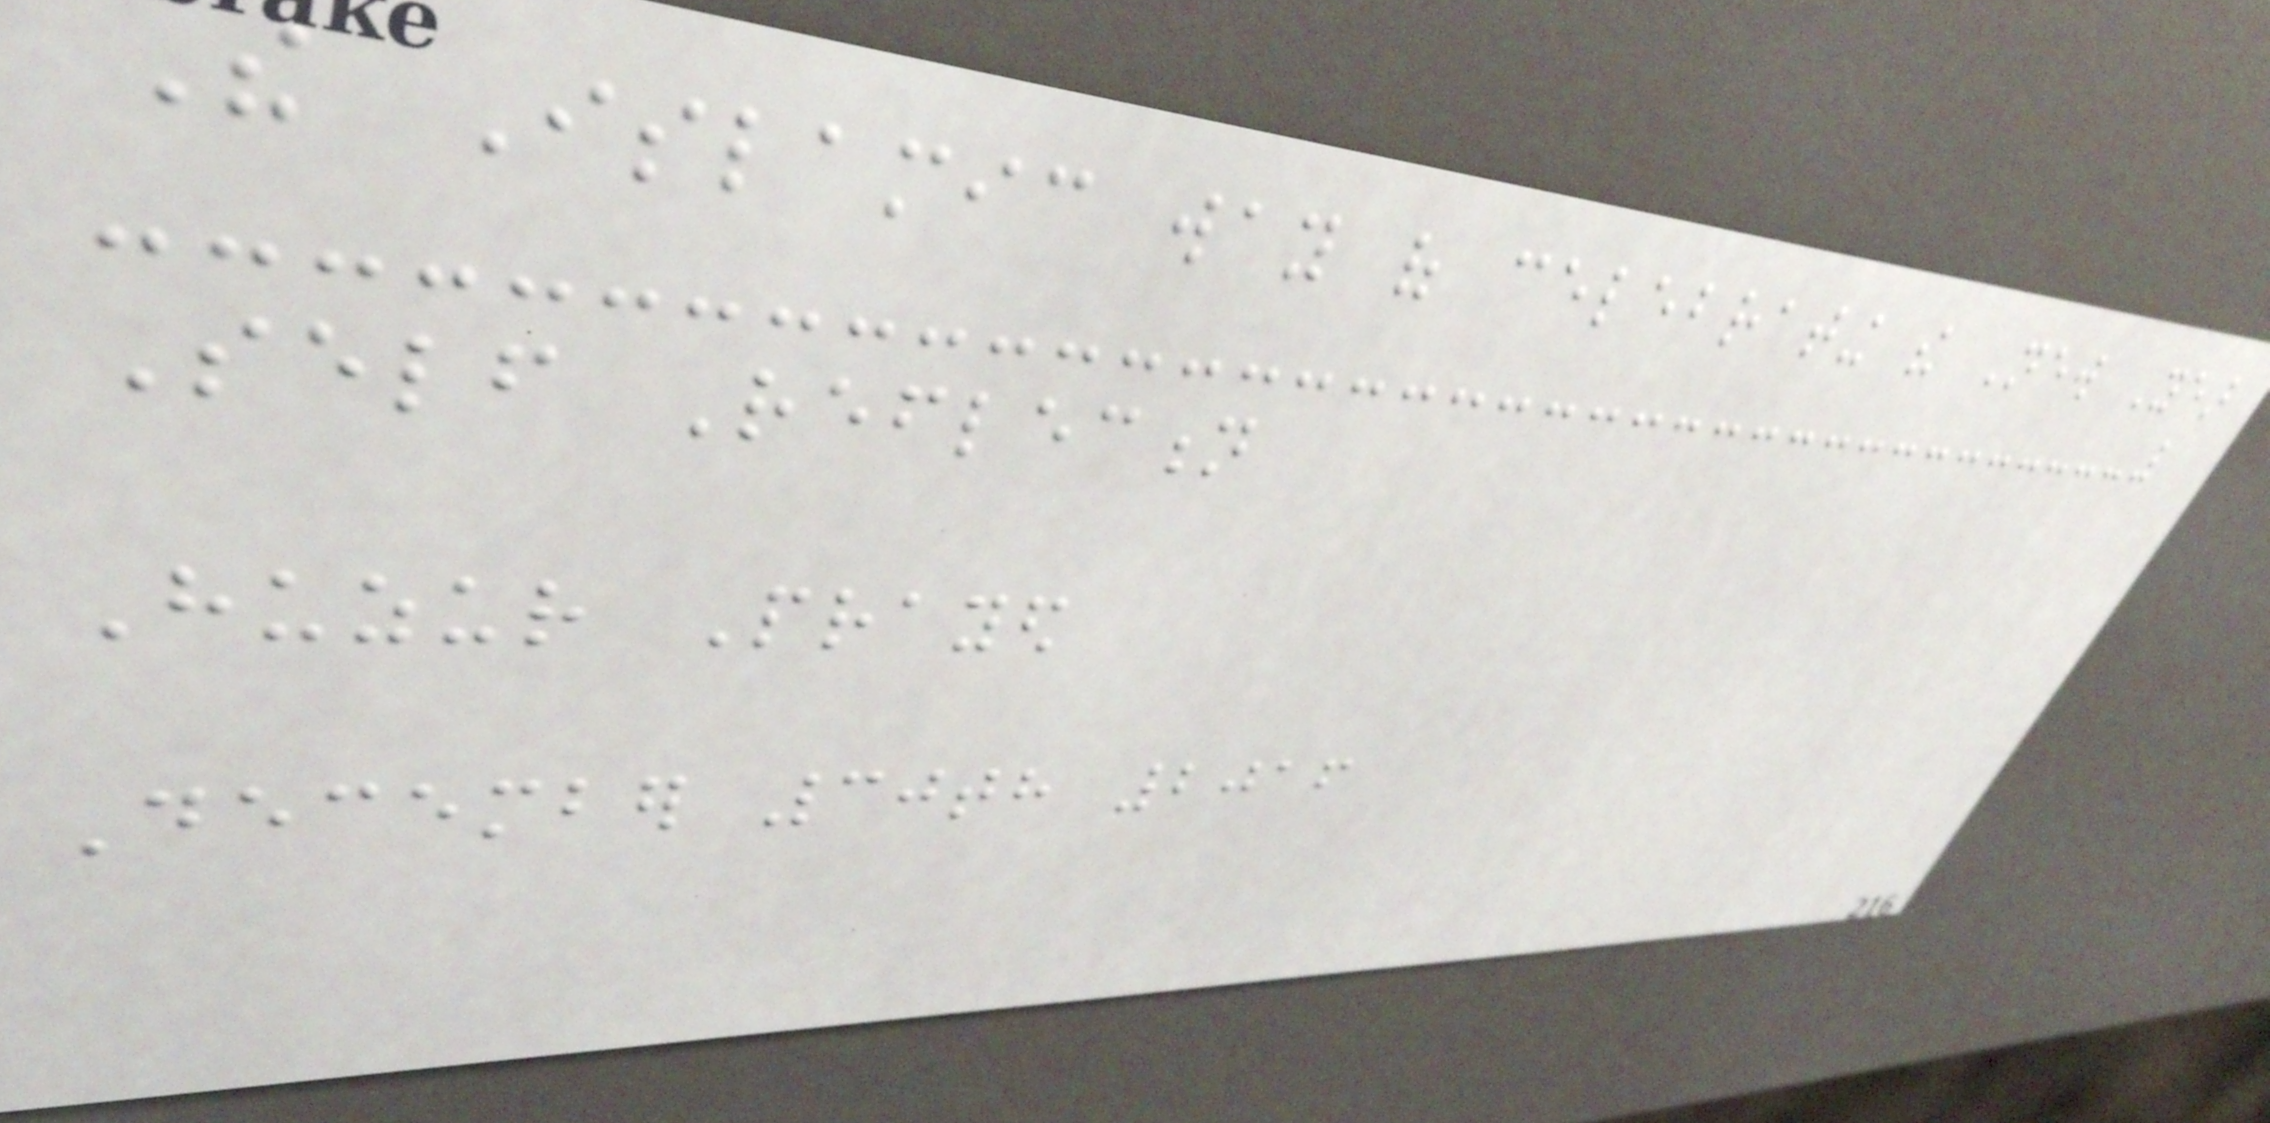The Islamic way of celebrating the New Year
Self Reflection
Huzur Prayed
December 30th 2016
